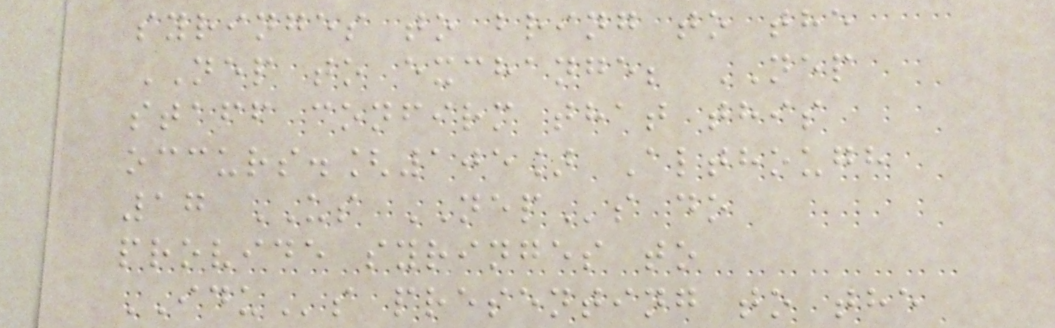syringes to bring to the
NEP to exchange; NEP
staff confirm that this
occurs.[105] Although
17 US NEPs do
provide syringes to
IDUs presenting to the
